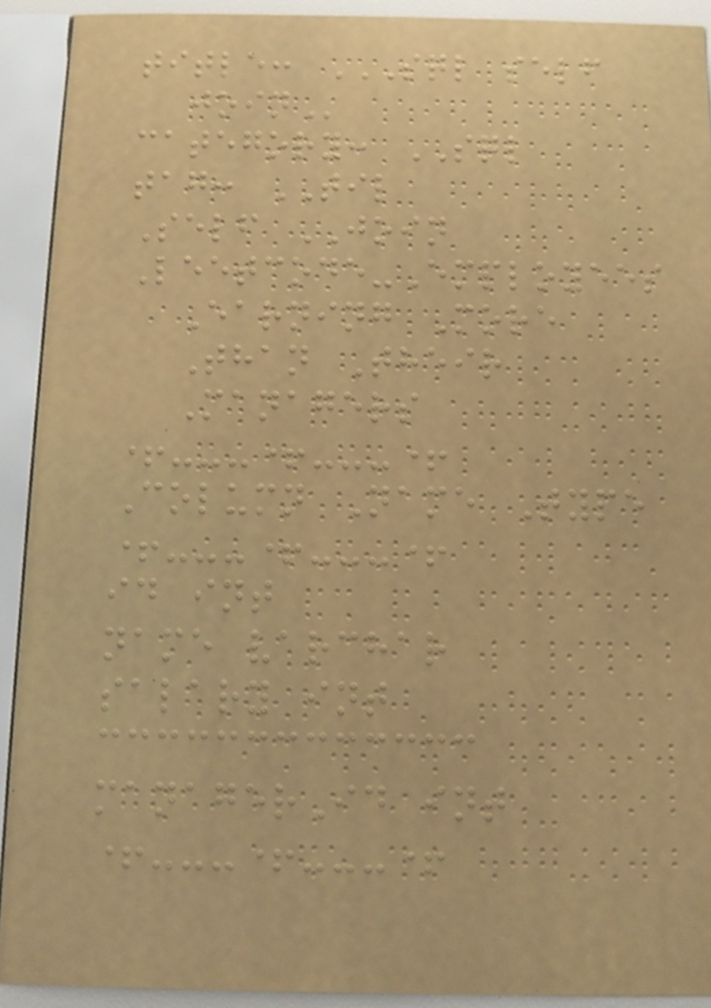title: SQL SELF
JOIN
category: SQL
tag: TIL
Self JOIN
Leetcode-Employees
Earning More
Than Their
Managers
+---+---+
Column Name Type
+---+---+
id int
name varchar
salary int
managerId int
+---+---+
